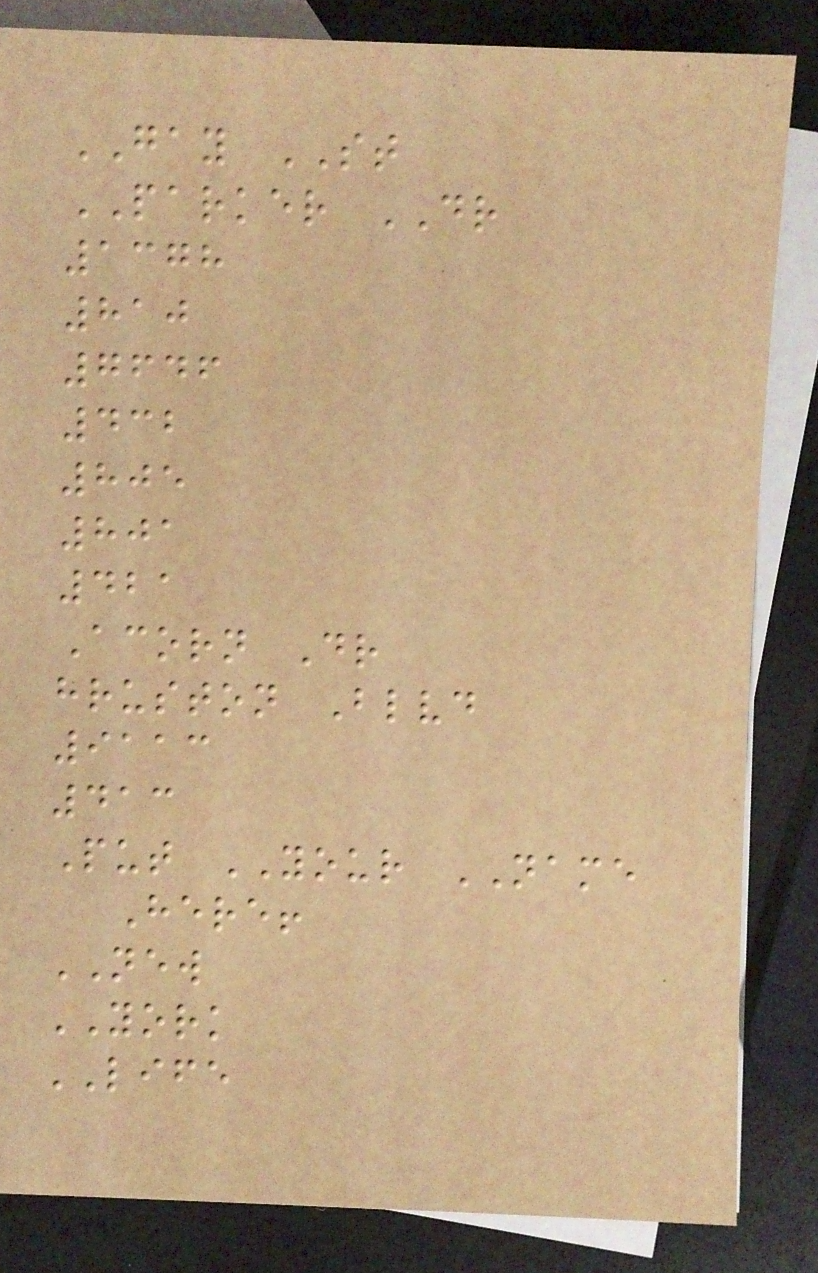GAY ST
PARKER DR
1378
810
7646
432
805
801
421
Acorn Dr
hruston Blvd
9113
413
Put YOUR NAME
Here!
NEW
YORK
LIFE
